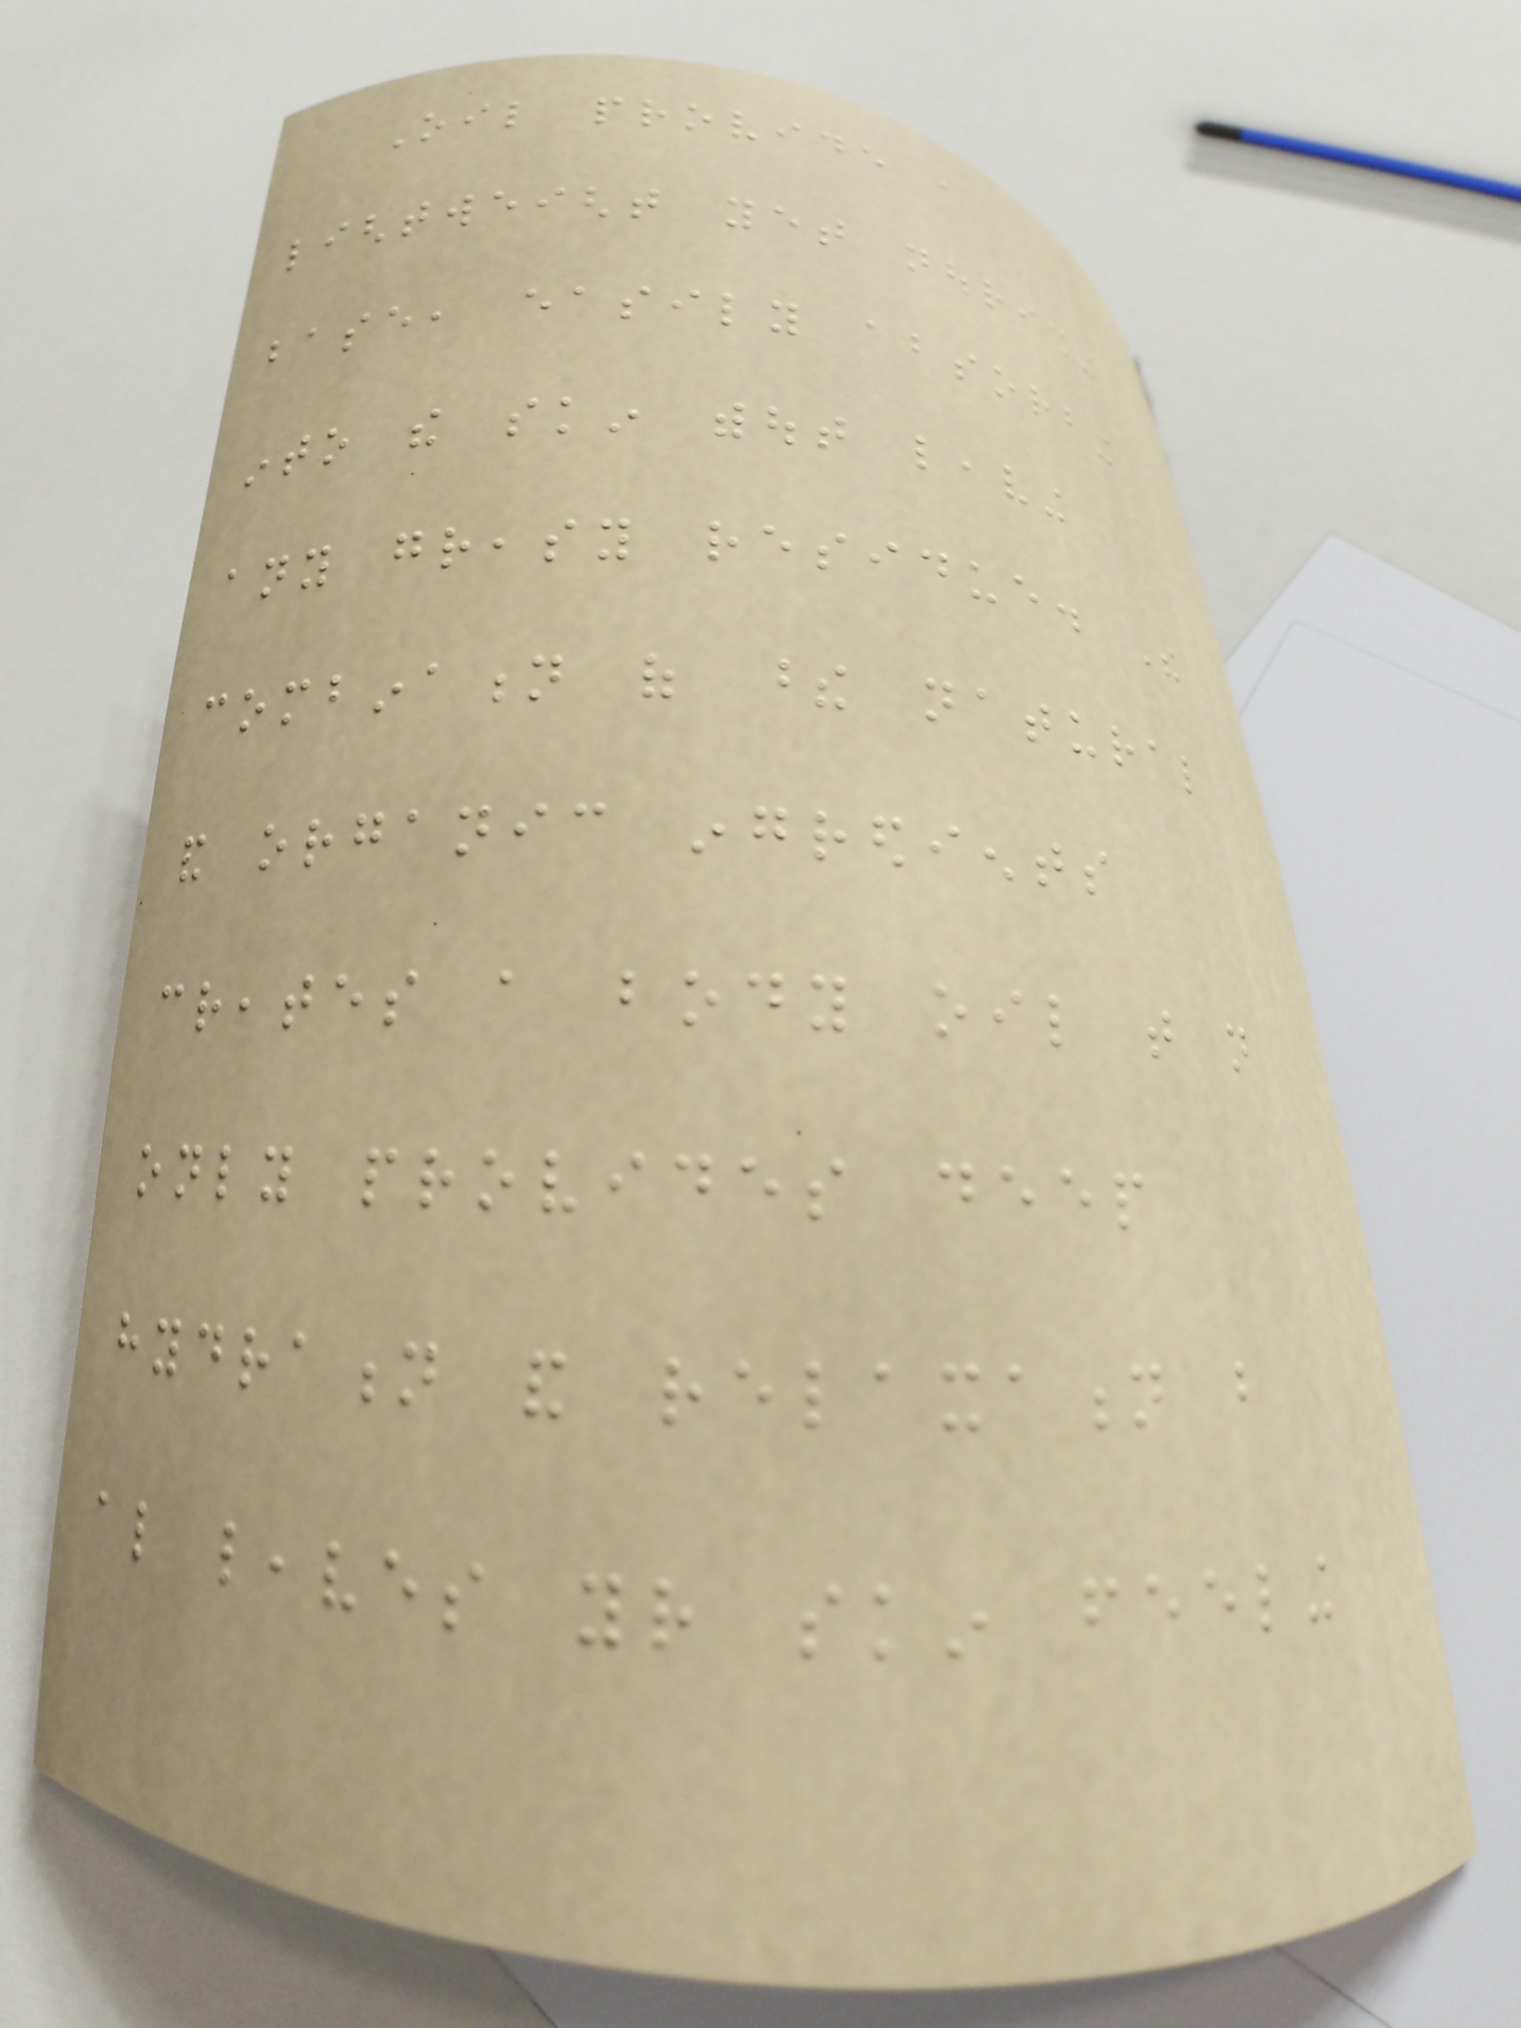Oil provide a
lightweight yet nourishing
base, easily absorbing
into the skin without leaving
any greasy residue. The
combination of these natural
and organic ingredients
creates a body oil that not
only provides deep
hydration and relaxation but
also leaves your skin feeling
